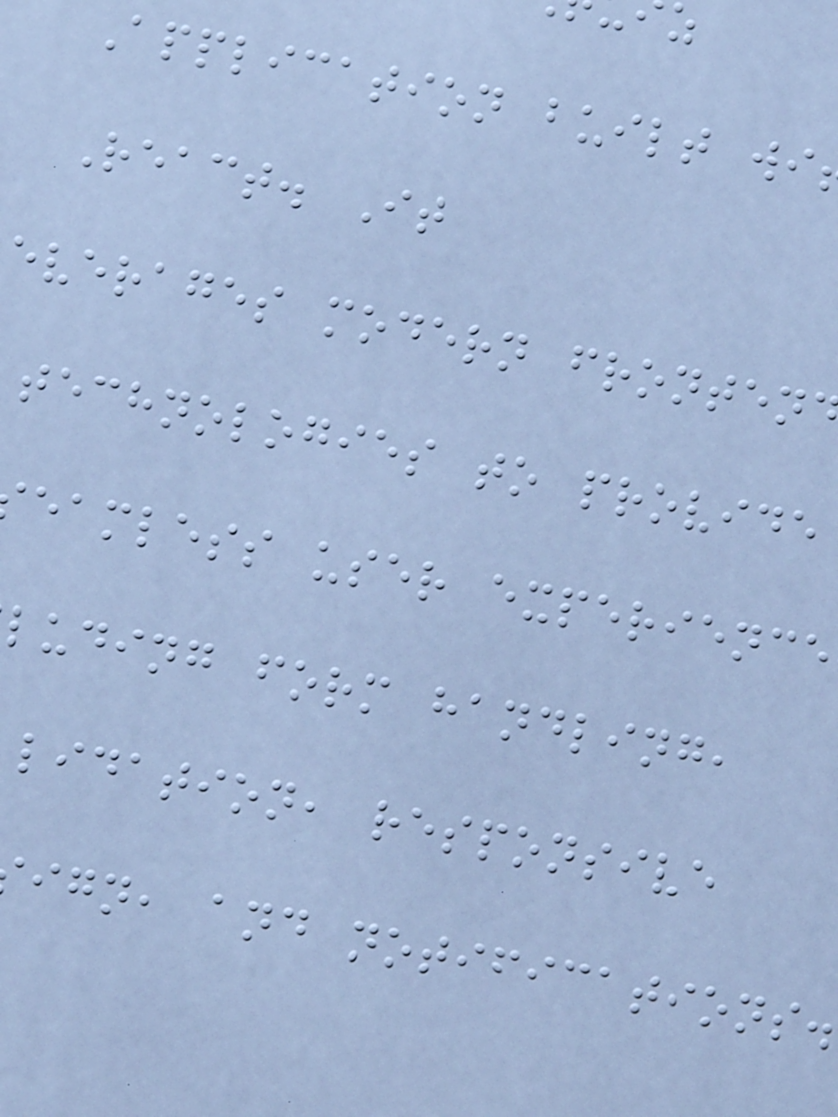Application built wi
React. It
everages modern fronten
technologies to provide
eamless user experience
luding form handling,
lidation, responsive
ign, and notifications.
